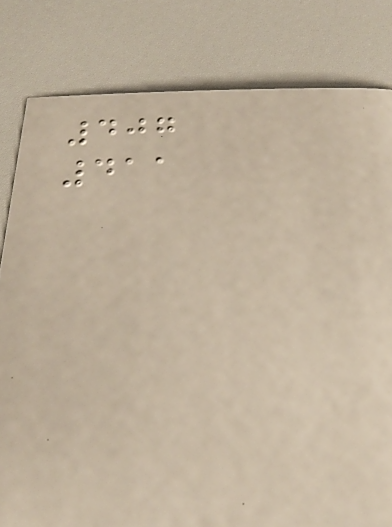407
411
